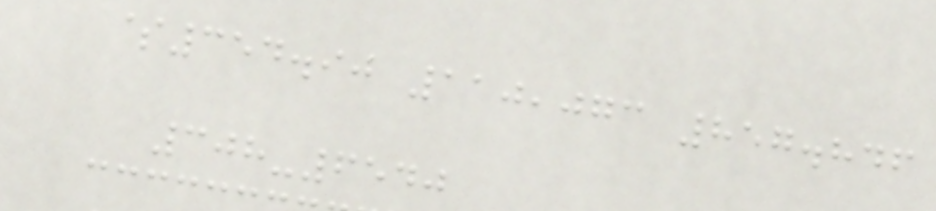$354.90 110,073 857.846
308-6540
